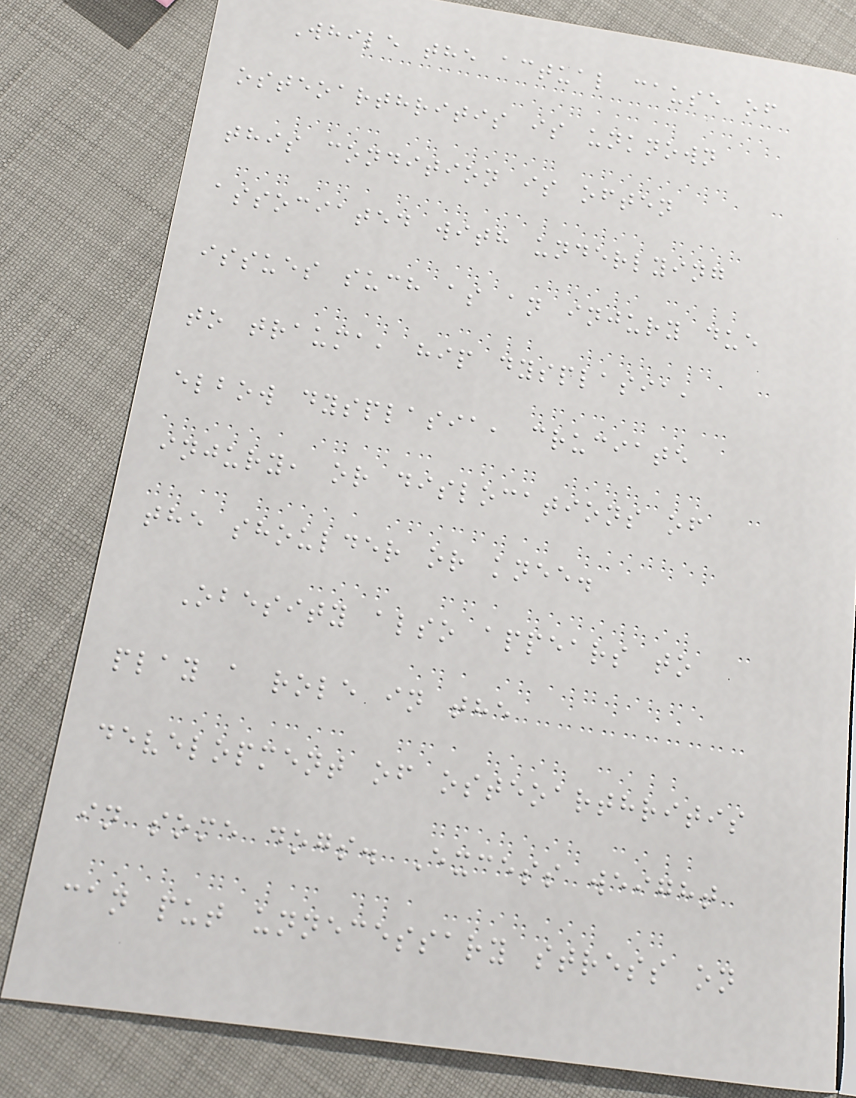While the actual cause of
osteoarthritis is unknown
this condition is often
associated with underlying
issues such as an injury due
to trauma, hip dysplasia,
elbow dysplasia, cruciate
injury, or dislocations of
the shoulder or knee.
Obesity also appears to
play a role in the
development of osteoarthritis
in some dogs. Excess weight
can put unnecessary stress on
